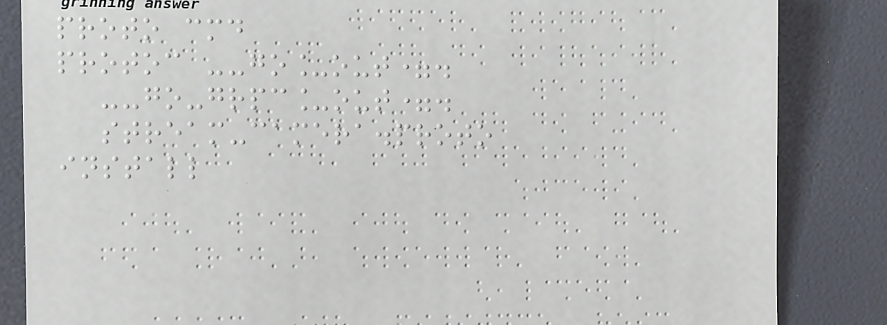proto cmd
protoc --go_out=.
--go-grpc_out=.
stream-camera.proto
install
